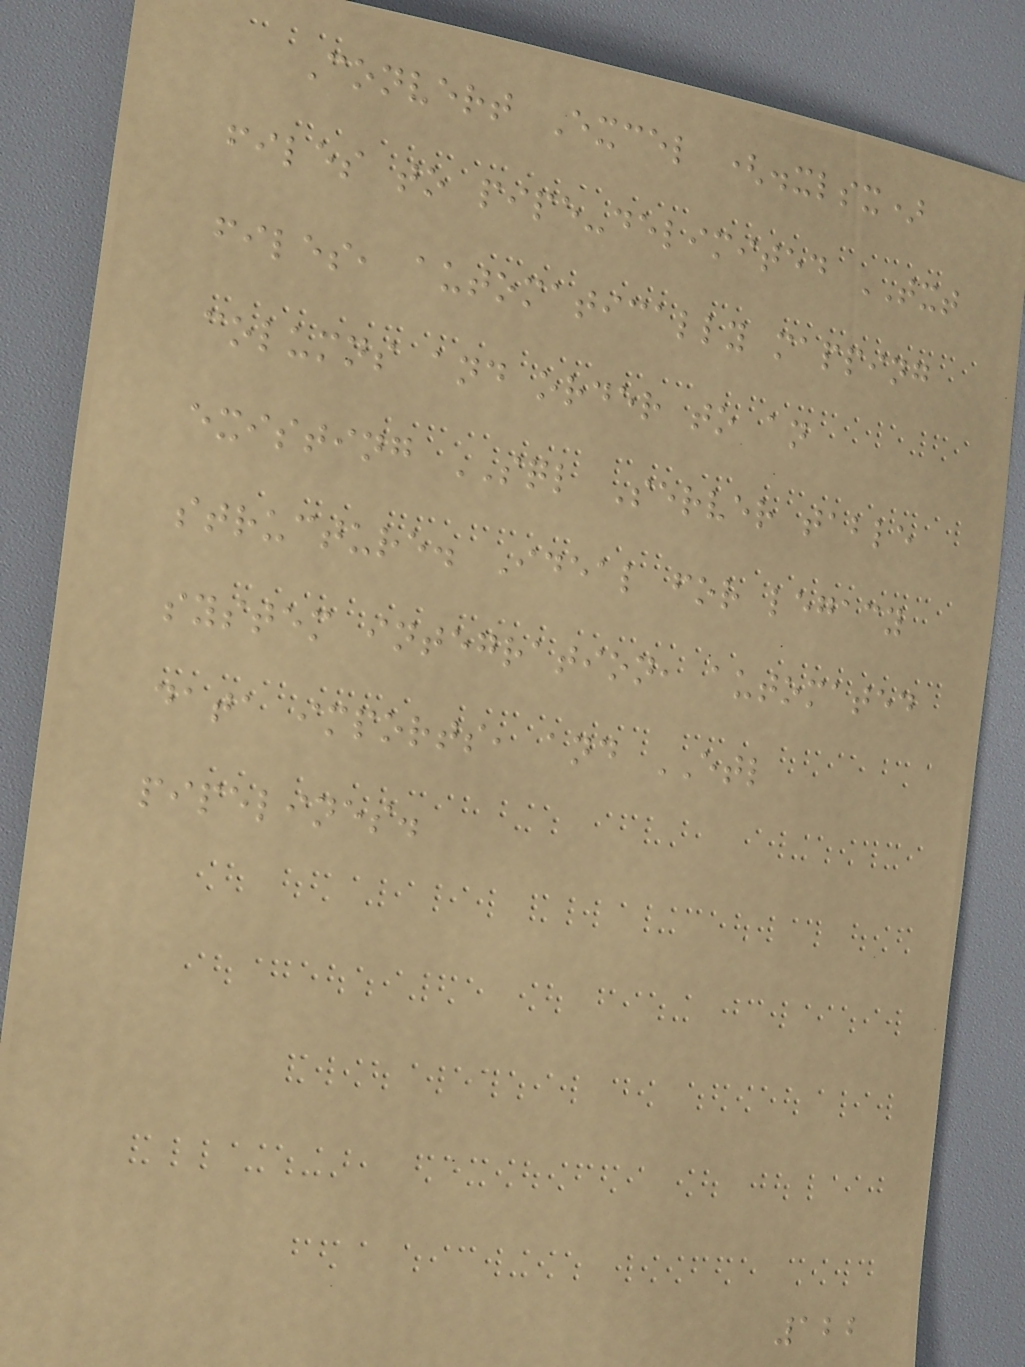Convert Excel (.xlsx)
files to pipe-delimited TXT
files, automatically mapping
columns and order to an
existing SQL Server table
structure. Ideal for legacy
system integration, automated
data imports, and ETL
pipelines.
122
